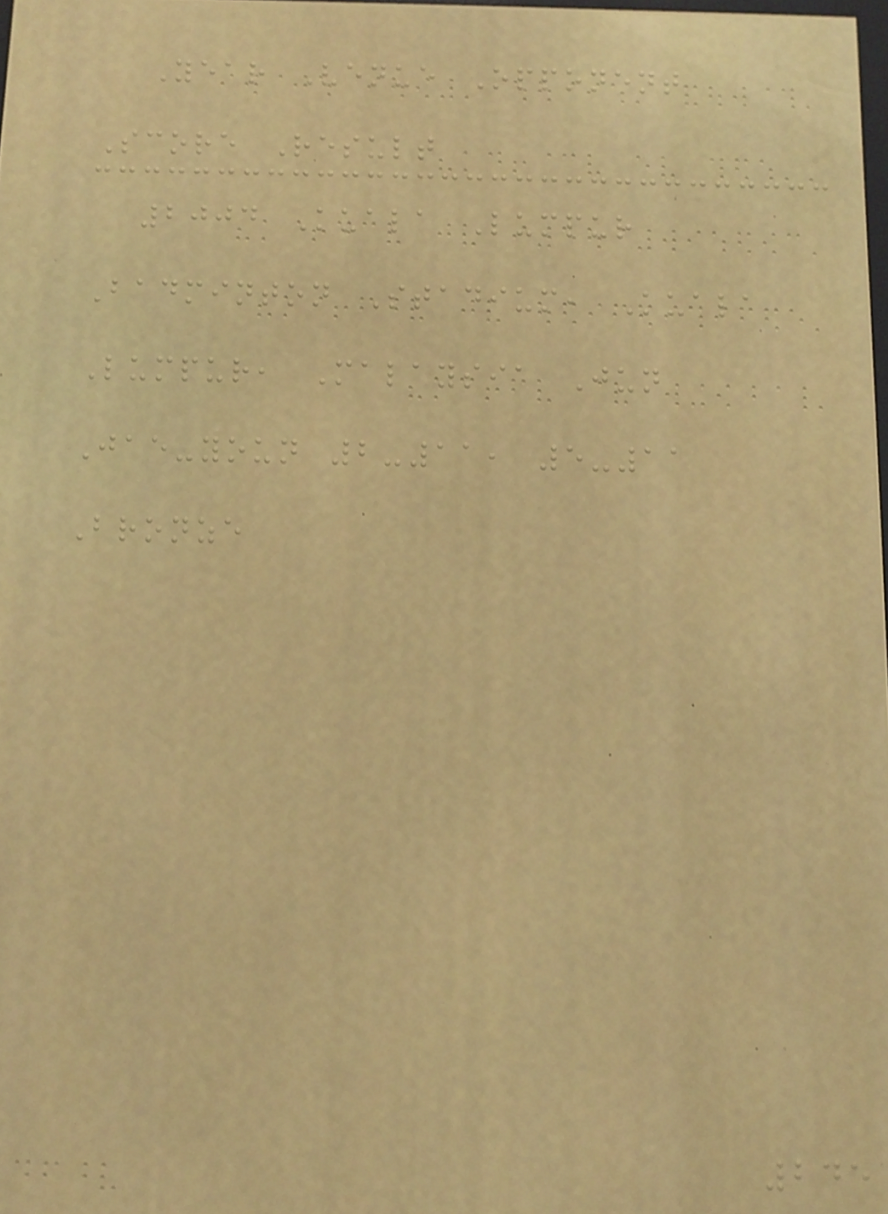Year Venue Opponent
Score Result
2004 Kuala Lumpur
Badminton Stadium, Kuala
Lumpur, Malaysia Jun
Jae-youn 2-11, 5-11
Bronze
245
